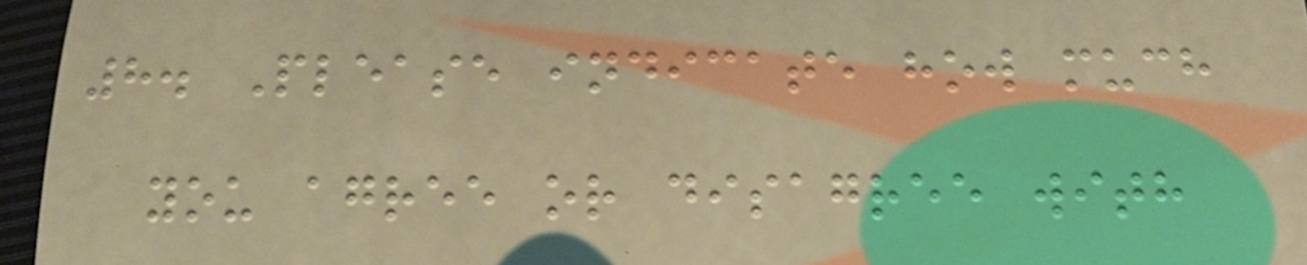8. Please indicate how much
you agree or disagree with
